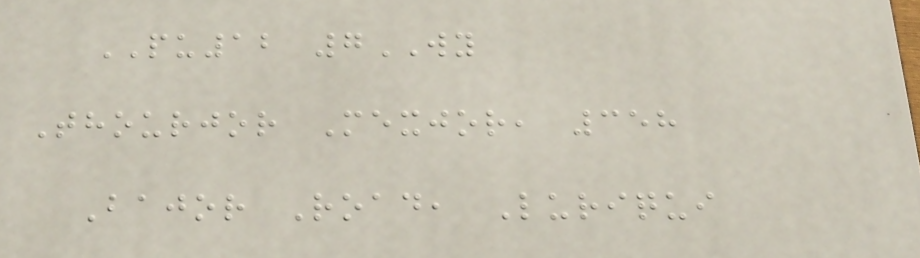PU12 7WY
Thourjor Mexjor, 358
Bajor Road, Luriqui
